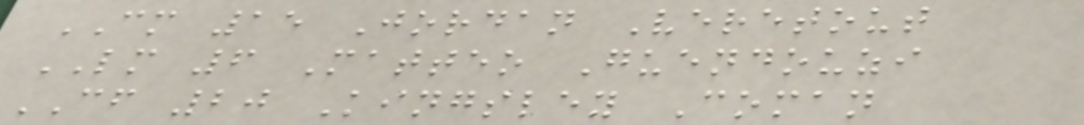CM 15 Jordan Veretout
LM 6 Matteo Guendouzi
CF 20 Kingsley Coman
